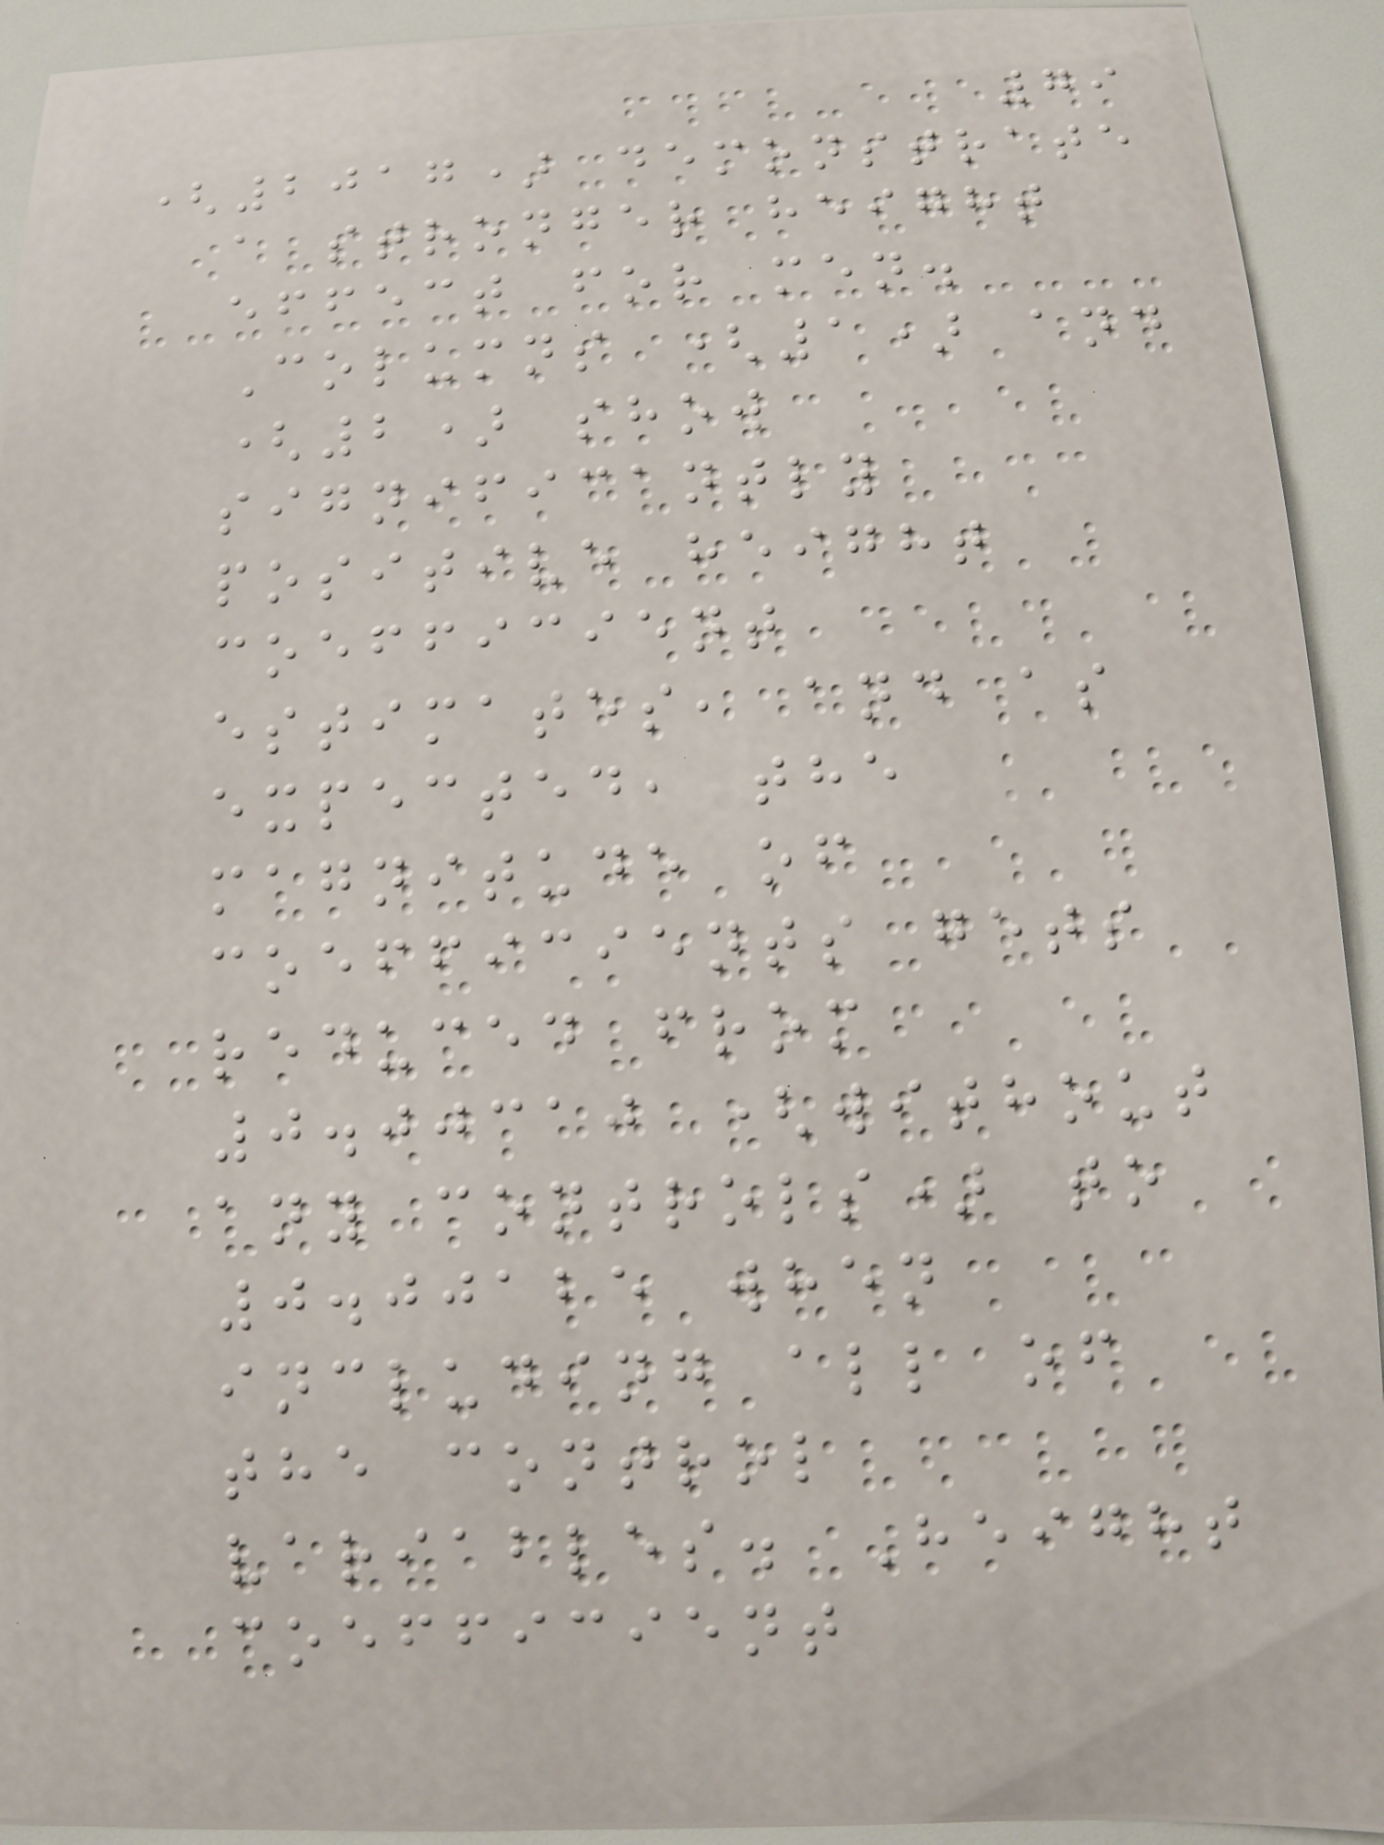79
(2017) demonstrate
a stronger height
effect for men.
Columns (1) and
(2) show
significantly
positive height
coefficient
estimates, and as
expected, the
magnitude of
coefficients gets
reduced from
0.00310 (without
any controls) to
0.00125 when
including all of
the control
variables. Height
coefficient
